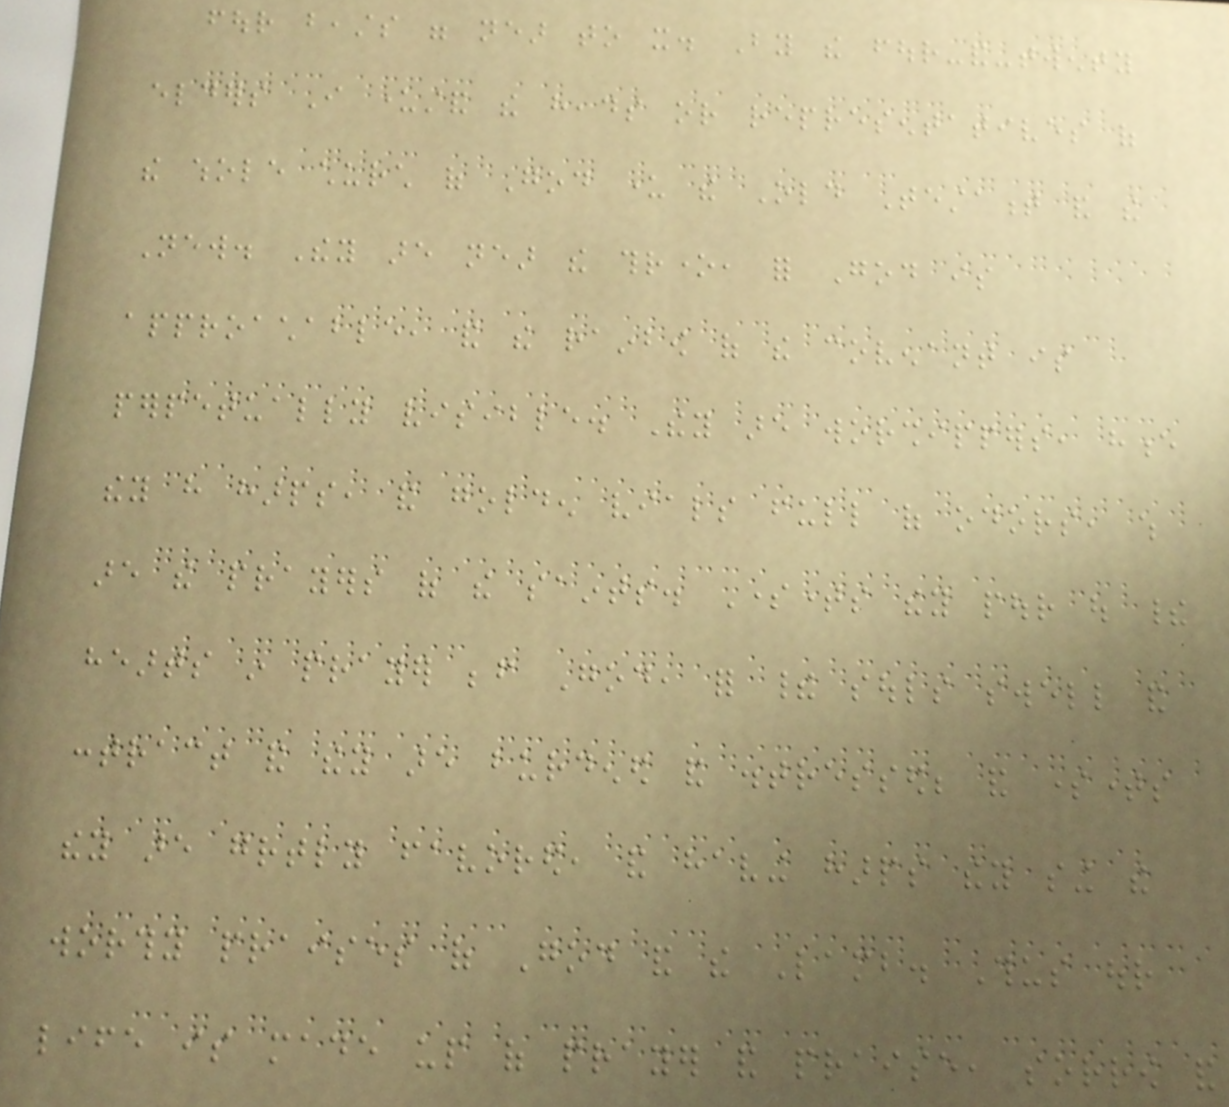four beasts were near to it. By the four-and-twenty
elders I understand the heads or representatives of
the whole church of God under the Old Testament and the
New. They are near the throne, for God is
approachable, and the rainbow of the covenant is
perpetually visible. They are worshippers, hence
they have harps, and golden vials full of odors, which
are the prayers of the saints. Sometimes they pour out their
hearts in prayer before God, for their souls swell and
contract and they are burdened and distressed; and sometimes
they are greatly favored, and having harps they sing the
worthy praises of God and the Lamb. Thus our
life is made up of prayer and praise, sorrow and
